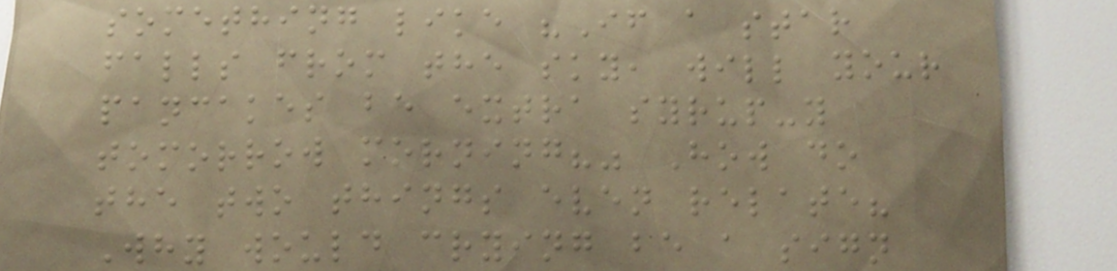something like "If a star
falls from the sky, will your
pancakes be extra syrup-y
tomorrow morning?" How do
the two things even relate?
Why would crying be a sign
